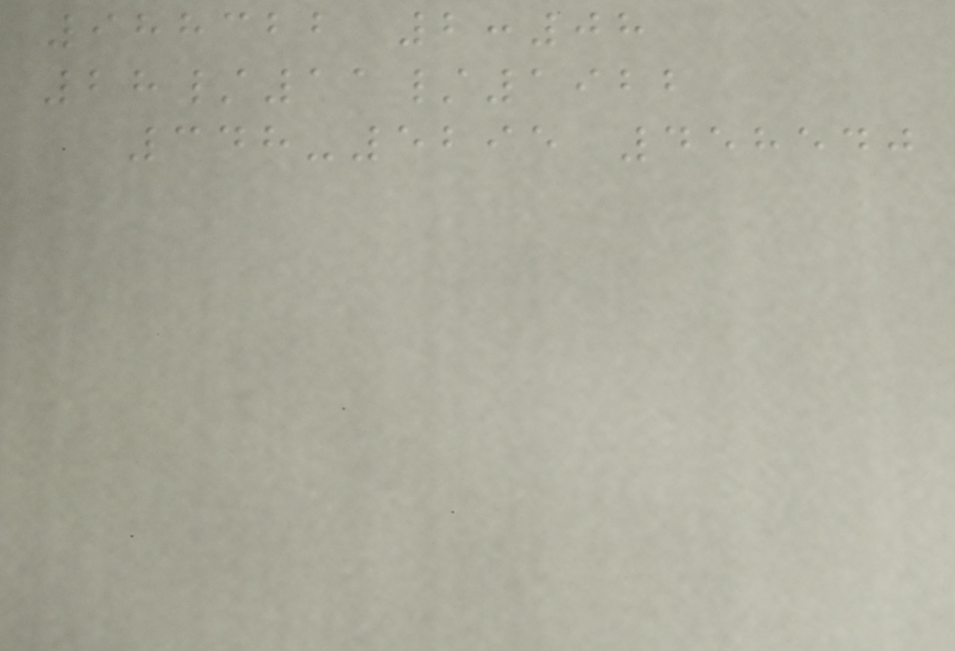988322 2:08
28/11/1922
348-5295 458540
